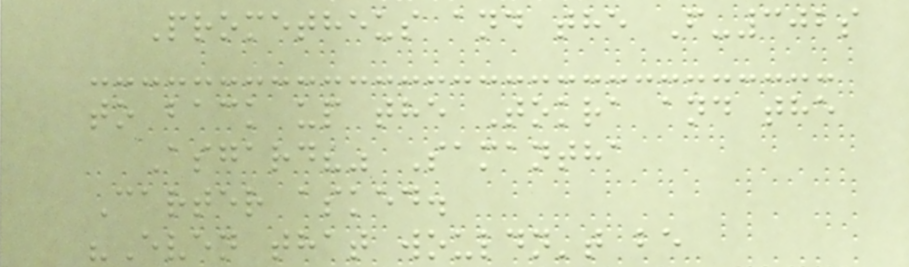Prometheus and the F-302s
to back up the Tokra and the
Asgard?" Samantha
Carter asked.
"Even that wouldn't be
